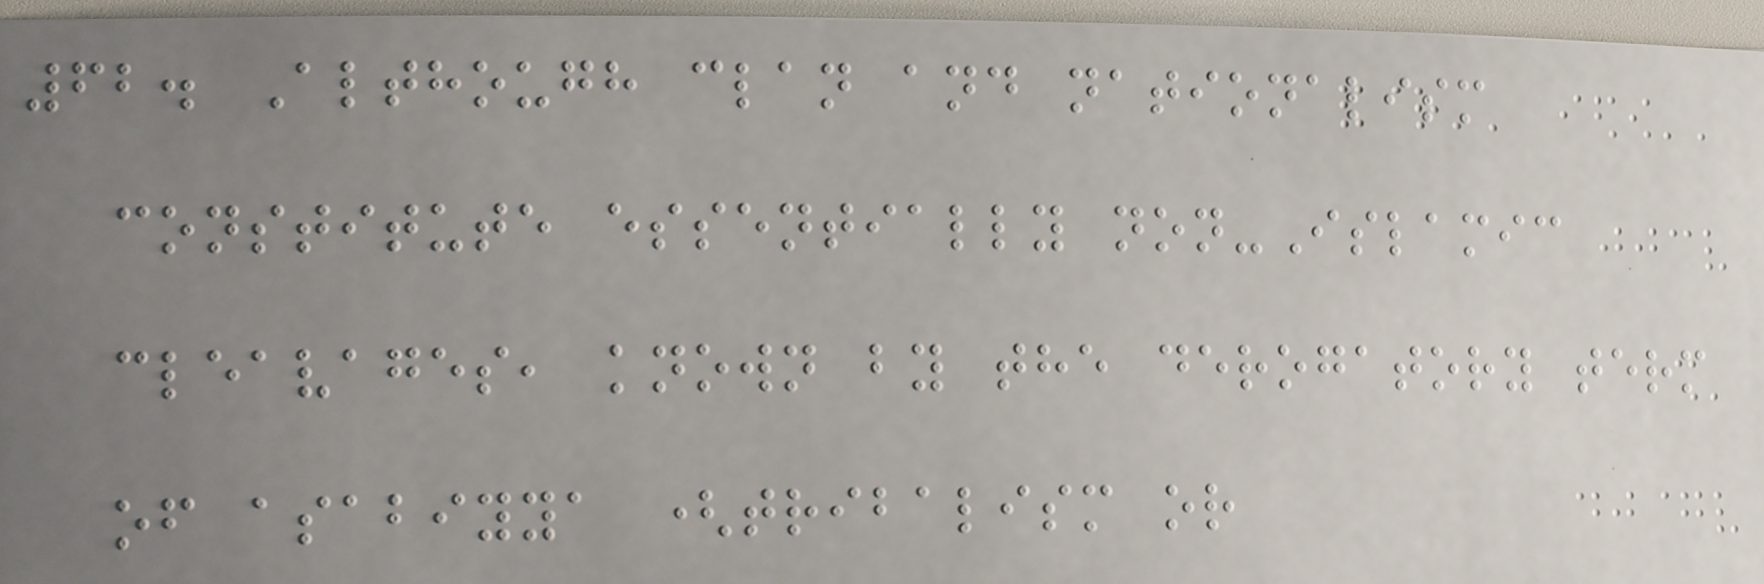62. Although clan and nationalism
constitute essentially non-Islamic
cleavages, known by the derogatory term
of asabiyya (tribalism or
